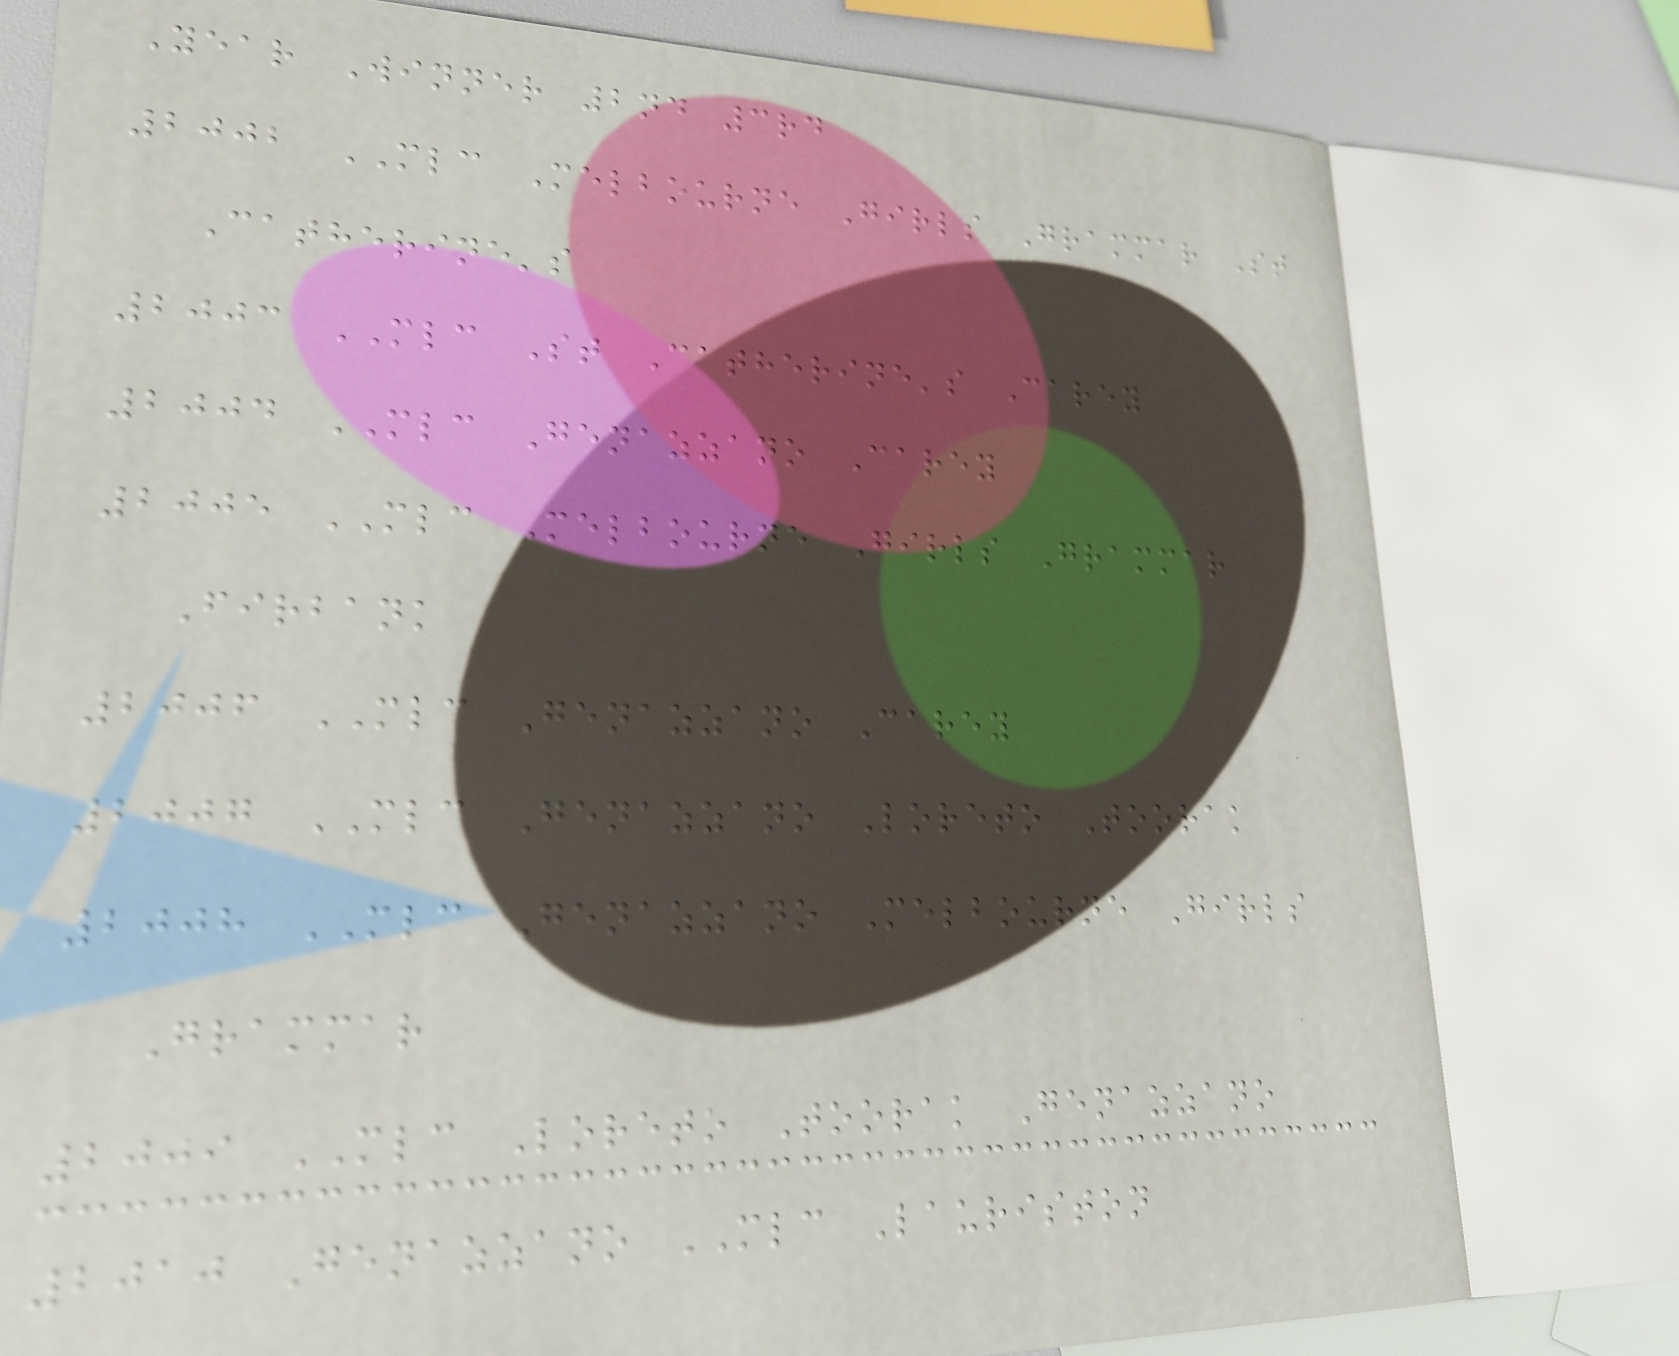Year Winner 2nd 3rd
2002 MLC Melbourne Girls Grammar St
Catherine's
2003 MLC St Catherine's Carey
2004 MLC Genazzano Carey
2005 MLC Melbourne Girls Grammar
Firbank
2006 MLC Genazzano Carey
2007 MLC Genazzano Loreto Toorak
2008 MLC Genazzano Melbourne Girls
Grammar
2009 MLC Loreto Toorak Genazzano
2010 Genazzano MLC Lauriston
